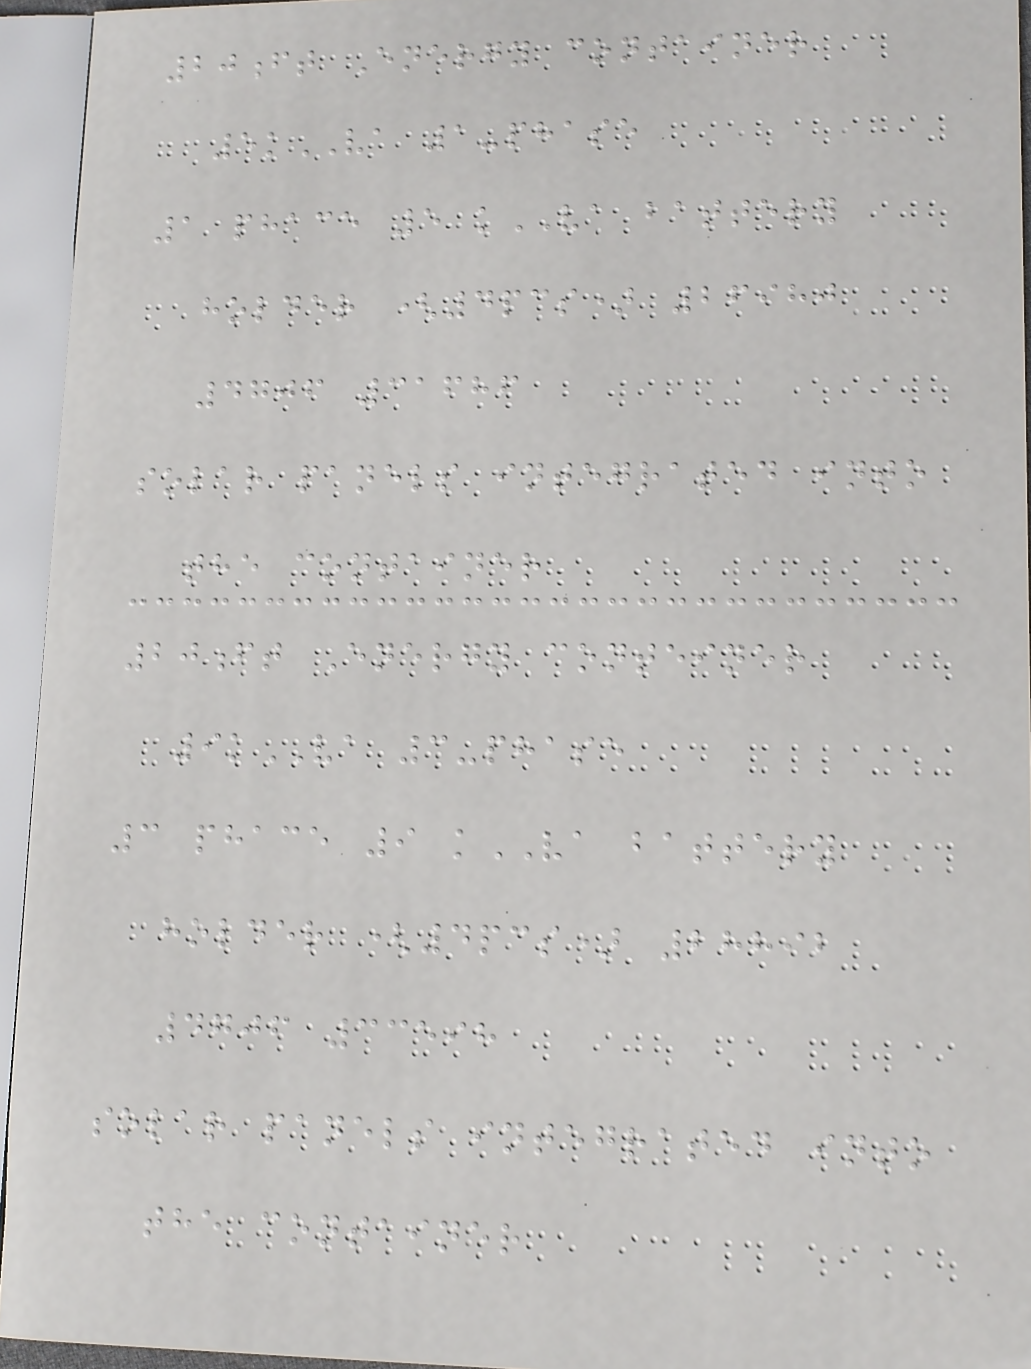20ft Energy container
5kVA 1-phase
1 phace 5 kVA battery
holder (4pcs) 26980
4706 31686
solar panels integrated into
the container
20ft Energy conteiner
9kVA 3-phase
3 phace 9 kVA battery
holder (4pcs) 28892
4706 33598
solar panels integrated into
the container
